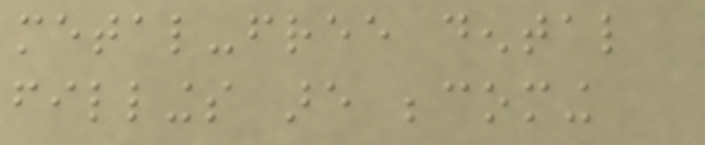metal-free dental
fillings are becoming
